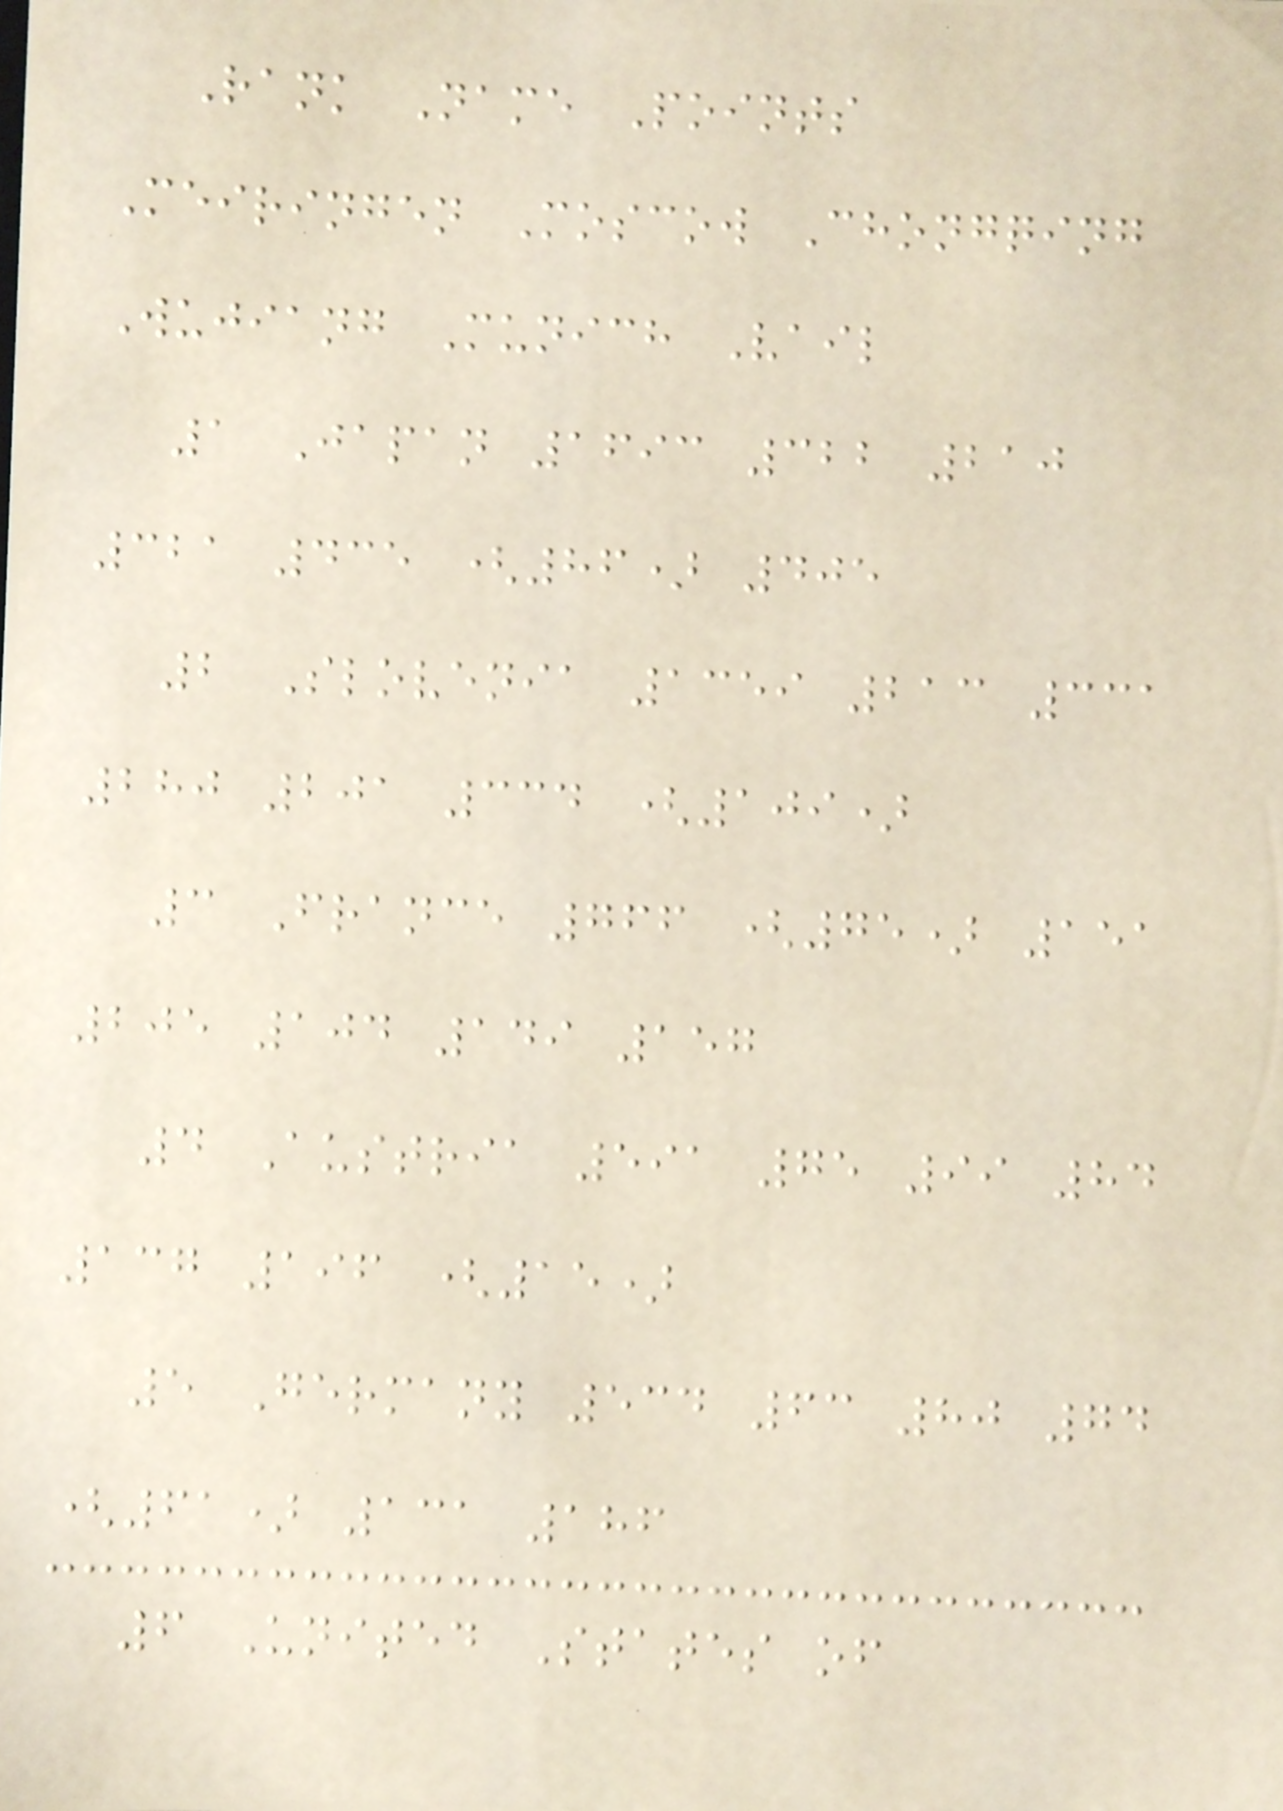Rank Name Points
Meiringen Moscow Chongqing
Wujiang Munich Vail
1 Japan 1693 322 210
321 435 (86) 405
2 Slovenia 1359 213 331
280 201 334 (109)
3 France 766 (75) 151
205 104 149 157
4 Austria 591 75 99 84
137 196 (15)
5 Germany 534 63 80 74
(61) 131 186
6 United States of
